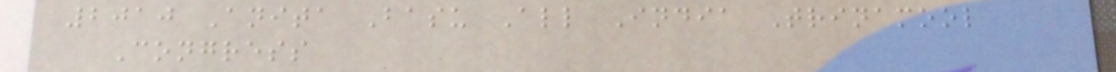2010 Anita Basu All India Trinamool
Congress
